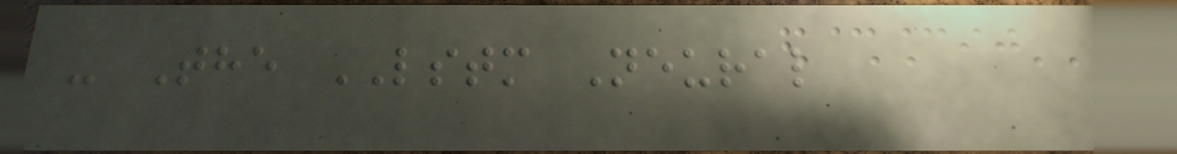- The LSTM Neural
